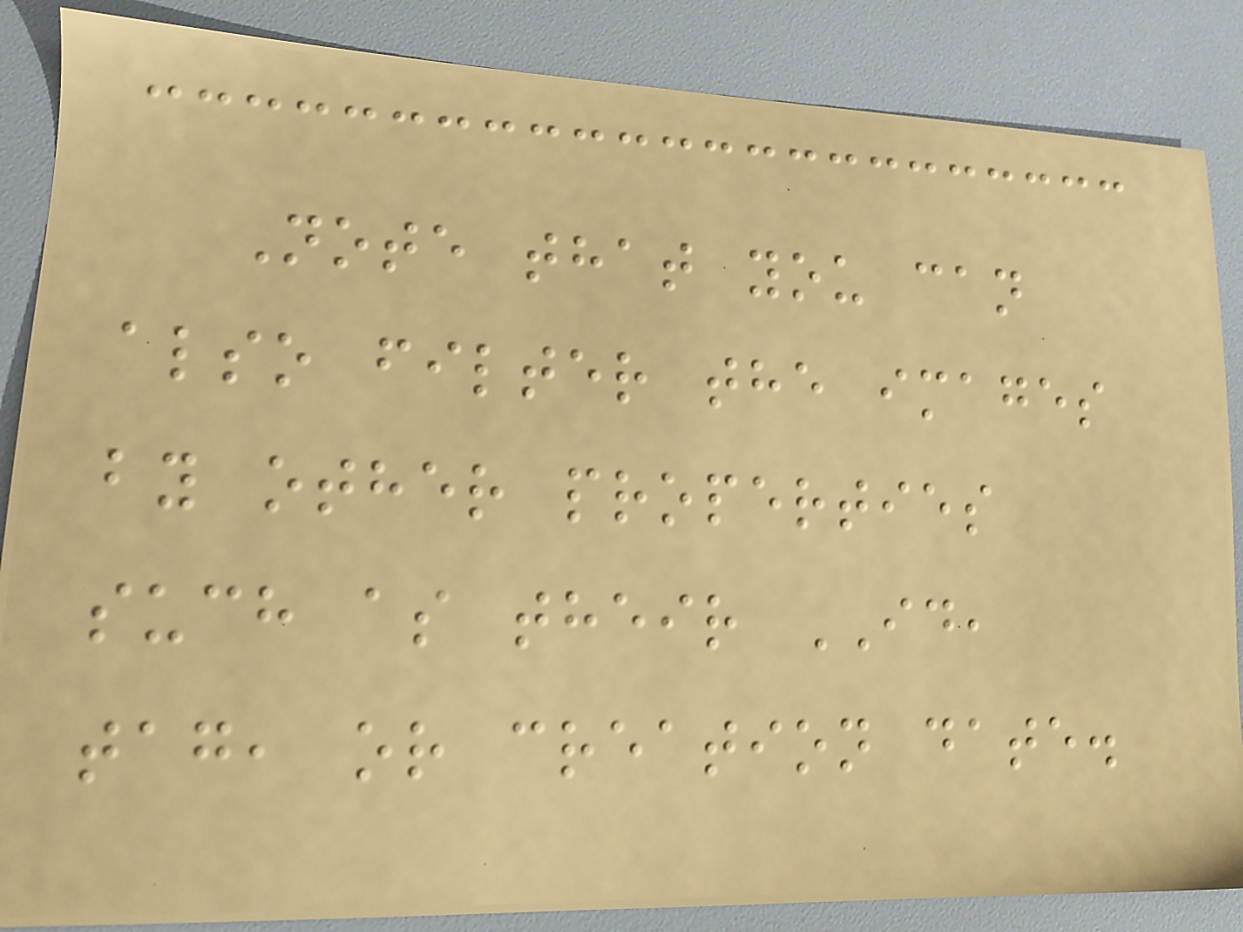Note that you can
also filter the images
by other properties
such as their ID,
tag, or creation date.
